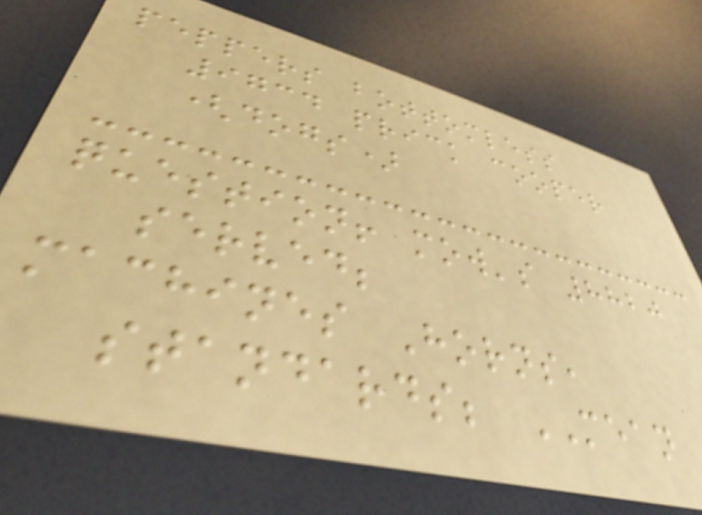peppers bottomless
9734 prick cooper
(dogs)
question! mow's 8820
served;
machines Horns,
standards; MEAN
